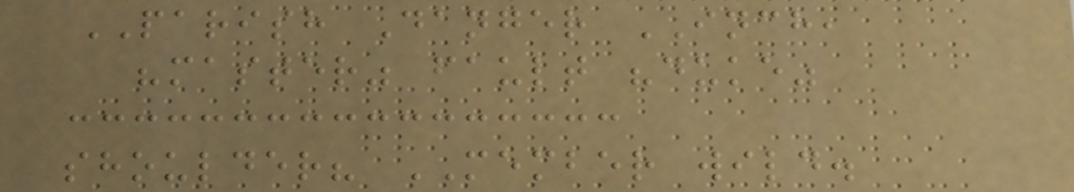PARISH Danger INCH,
"master" fault "duke"
shoulder? MEMBER wild.
